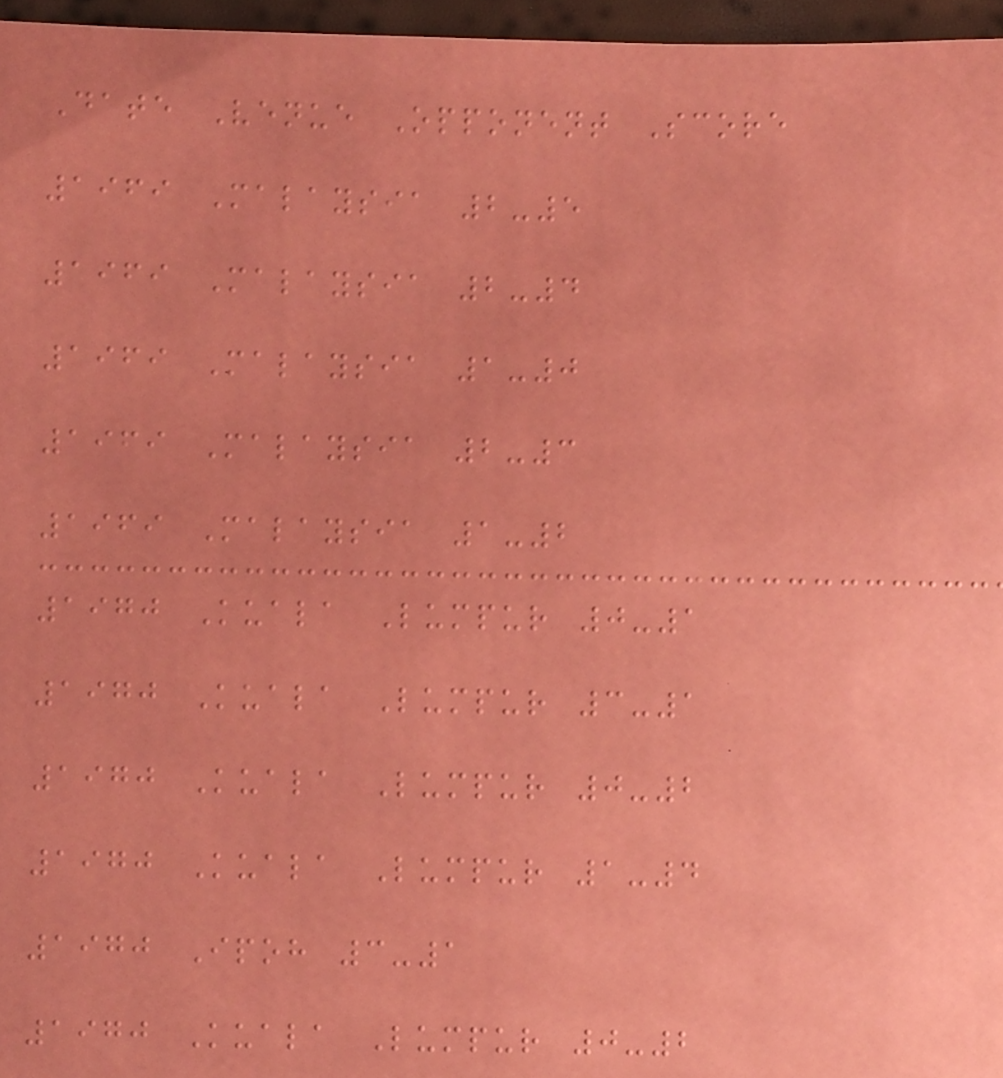Date Venue Opponent Score
1969 Malaysia 2-5
1969 Malaysia 2-4
1969 Malaysia 1-0
1969 Malaysia 2-3
1969 Malaysia 1-2
1970 Kuala Lumpur 0-1
1970 Kuala Lumpur 3-1
1970 Kuala Lumpur 0-2
1970 Kuala Lumpur 1-4
1970 Ipoh 3-1
1970 Kuala Lumpur 0-2
